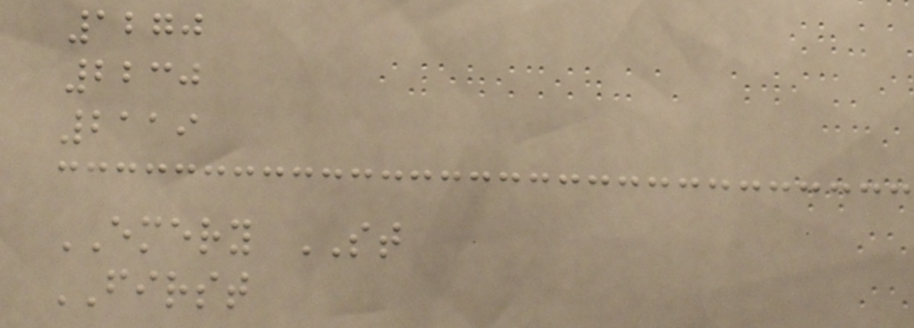1270
2230
2119
EMERY ST
FIRST
